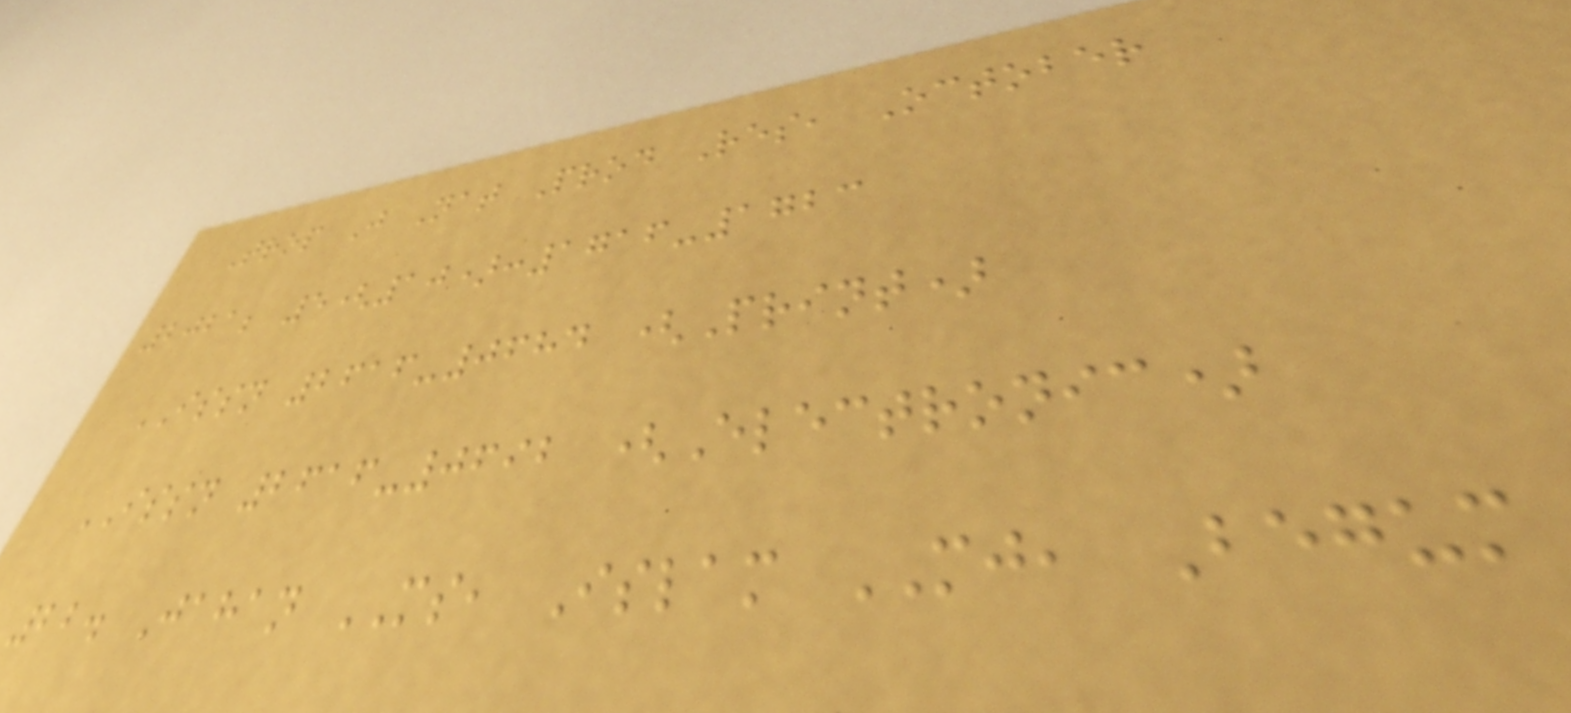Trop J Nat Prod Res, October
2021; 5(10):1716-1723
ISSN 2616-0684 (Print)
ISSN 2616-0692 (Electronic)
22. Jahan MS, Islam MJ, Begum
